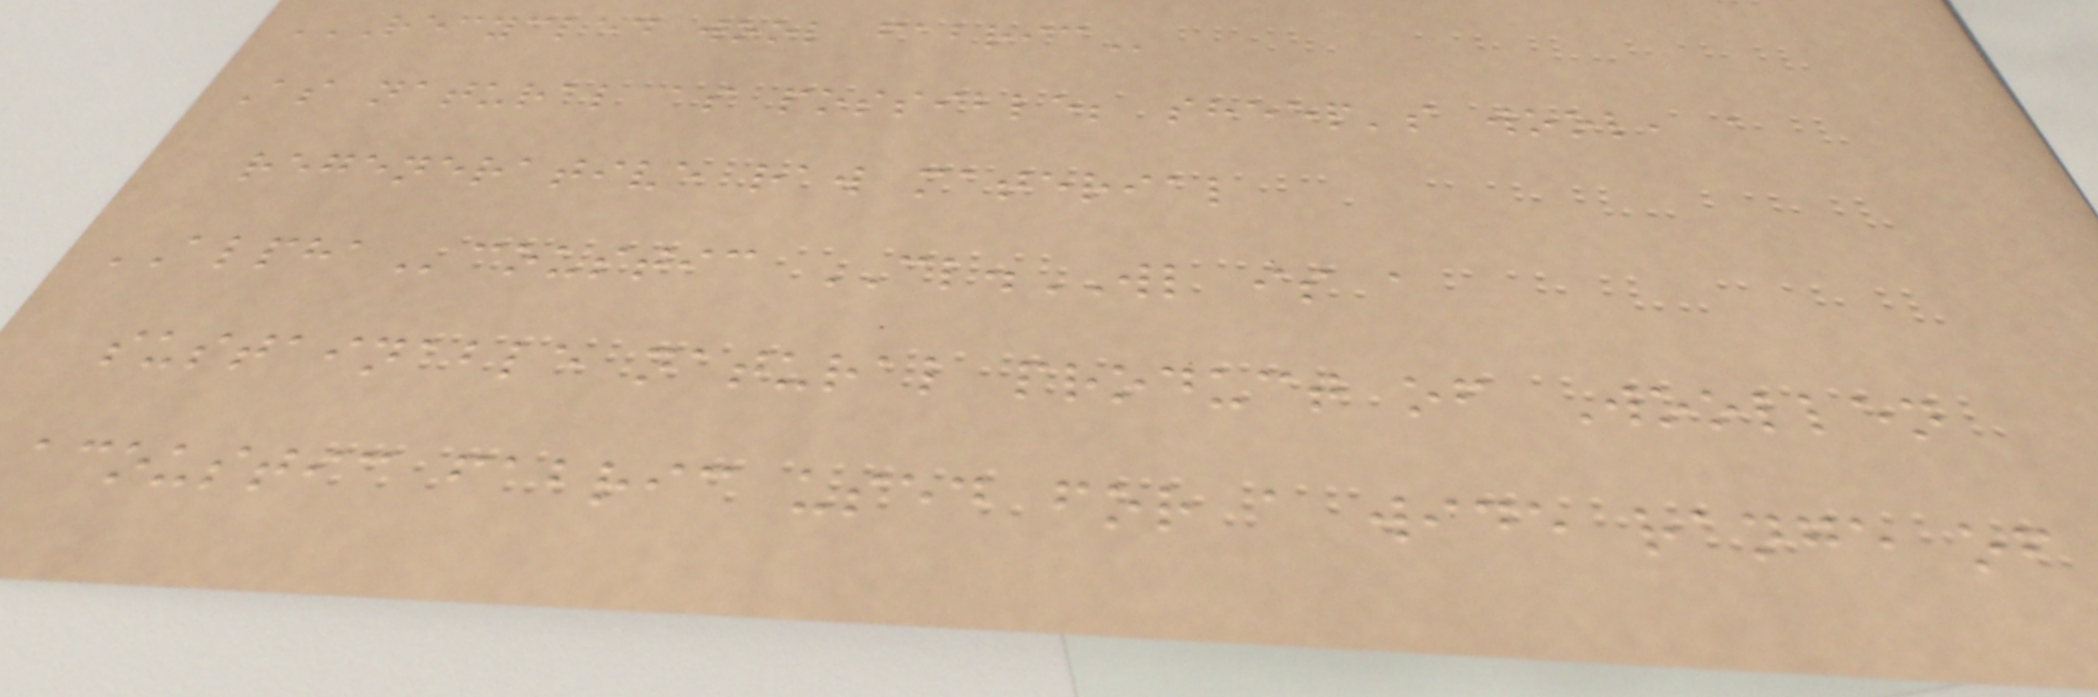RECYCLED WOOL FABRIC
As natural as possible; sheep's wool, a
regenerative raw material
ALPHAcoustic CL.WL is a
sustainable natural product of Woollen
acoustic fabric used for a wide range of
